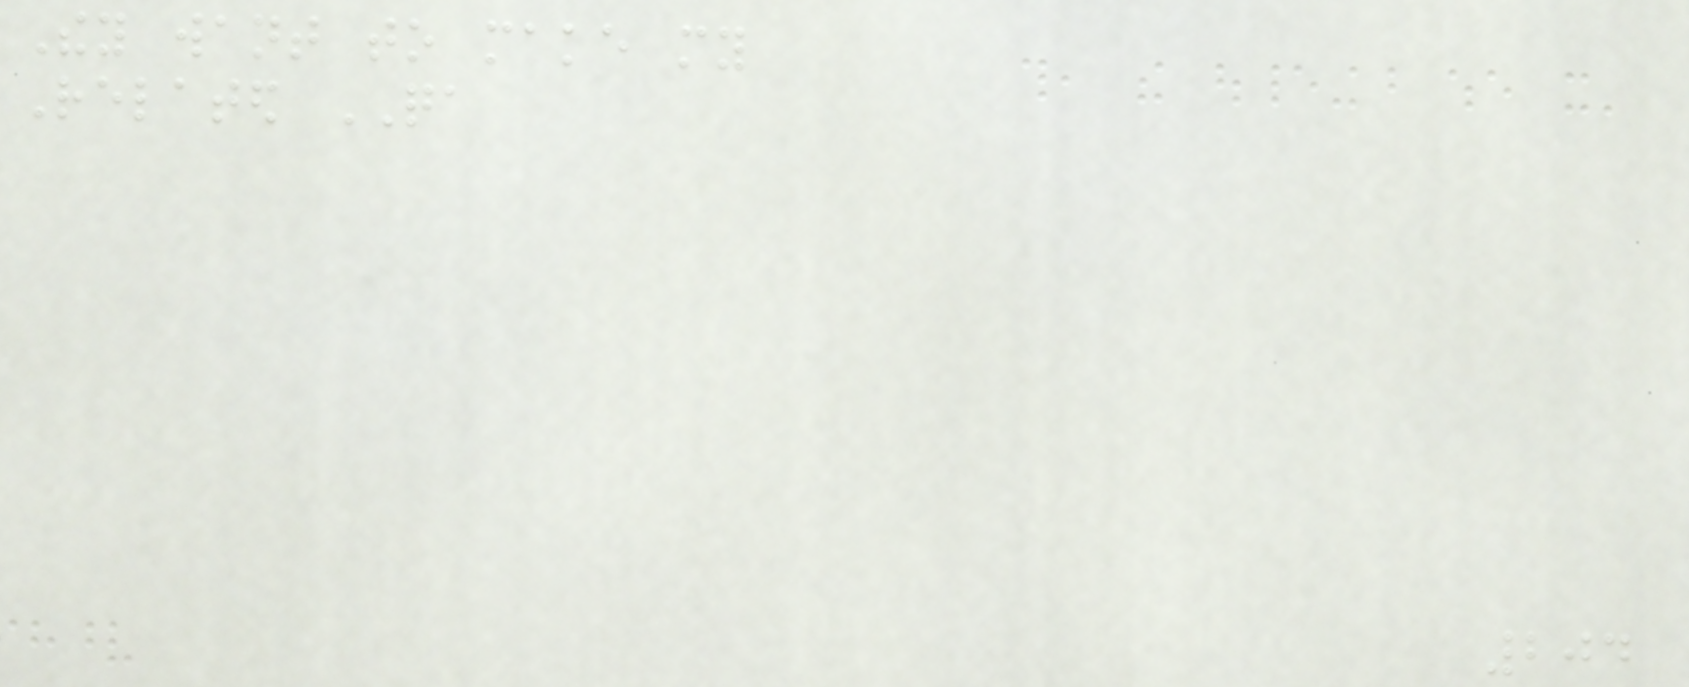They want to make my
Related QA
204
